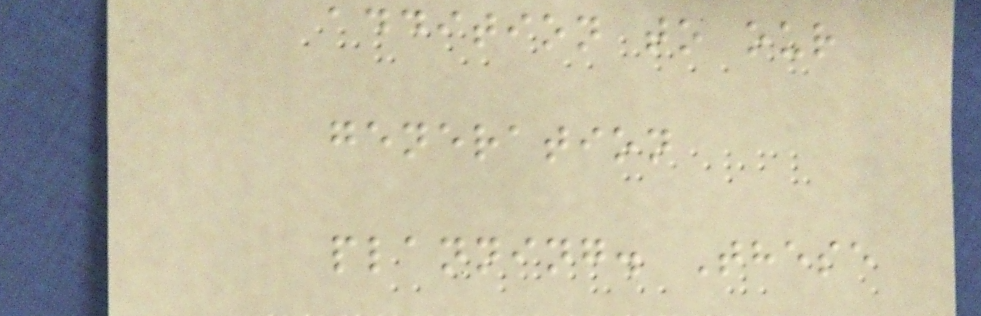addition to our
generation
planning. These
